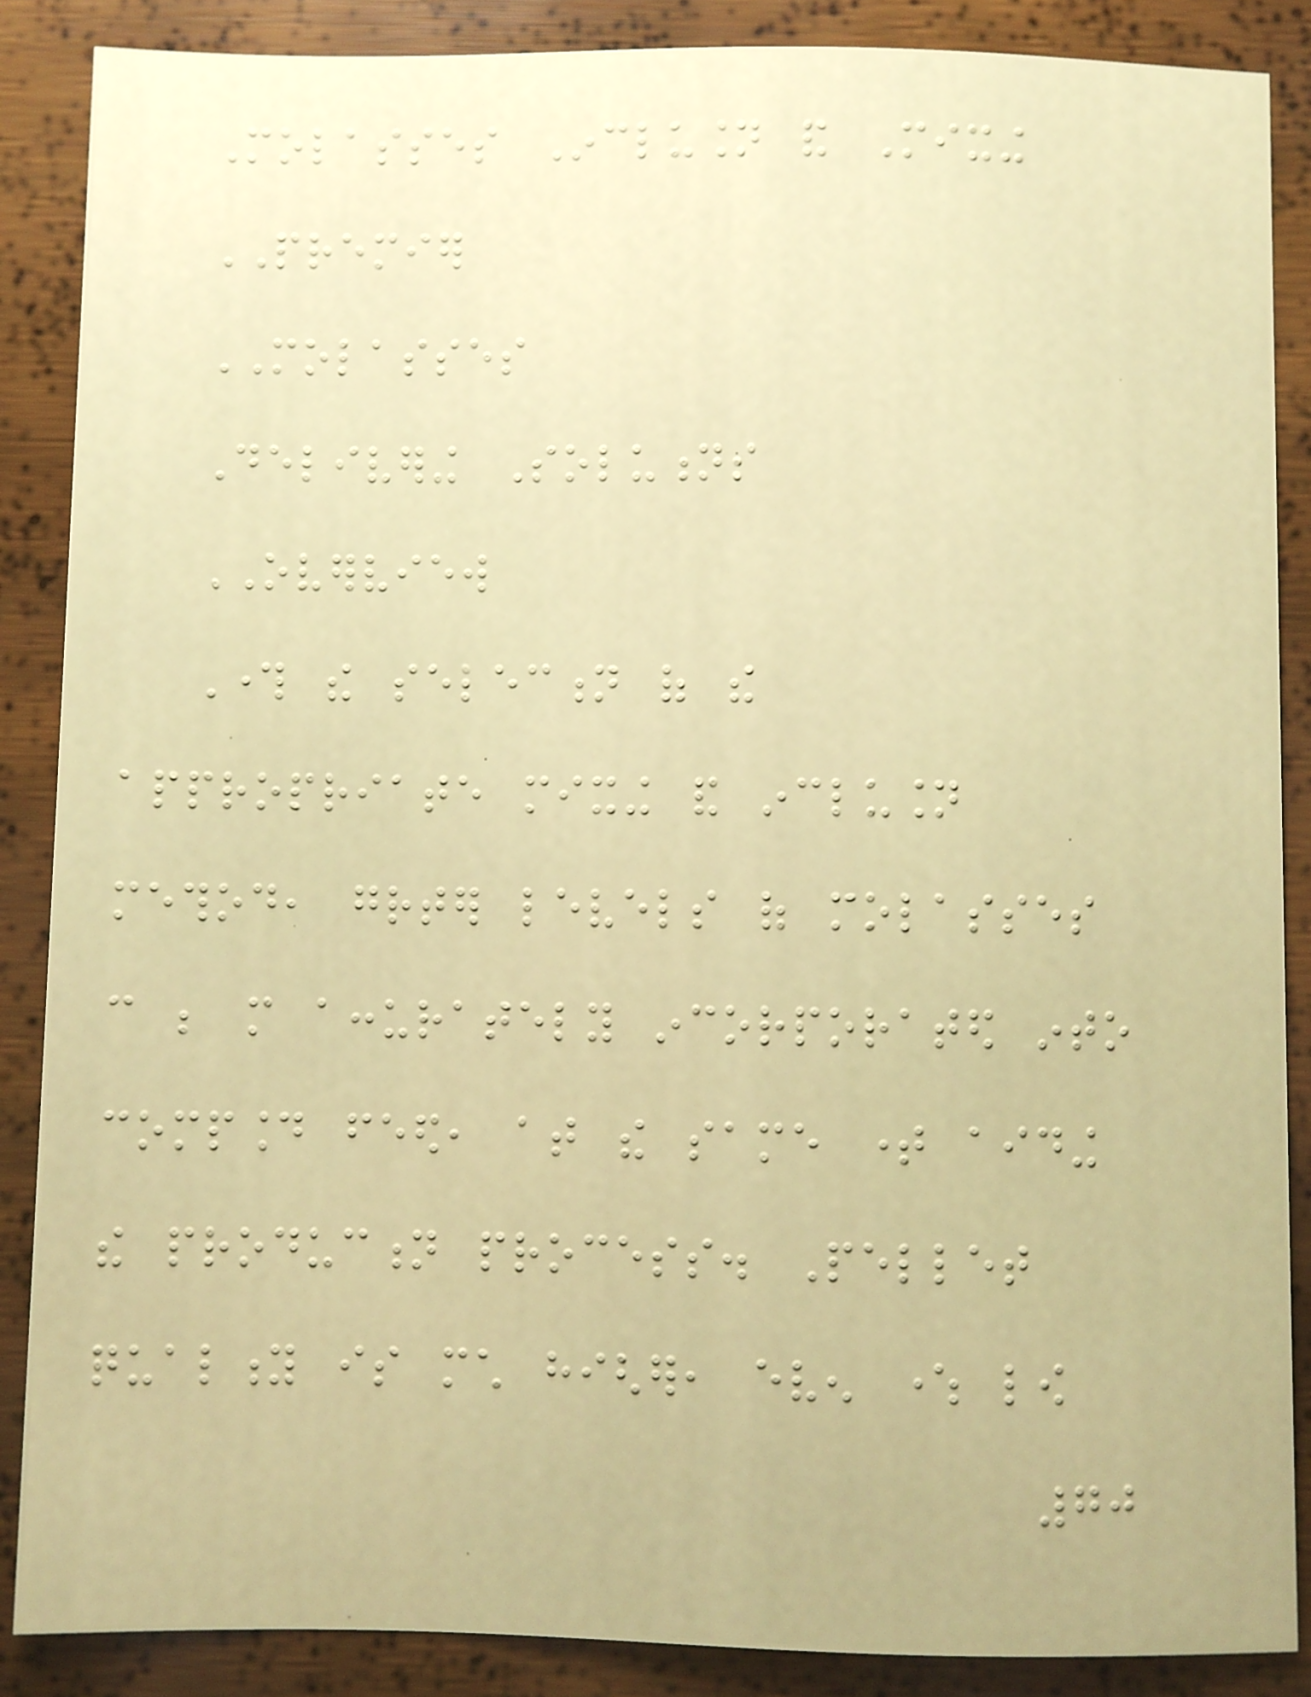Molasses Inclusion and Mixing
PREMIER
MOLASSES
Delivering Solutions
OVERVIEW
Through the selection of the
appropriate mixing and inclusion
method, greater levels of molasses
can be more accurately incorporated into
compound feed, at the same time aiding
the production process. Pellet
quality is much higher, even where low
70
